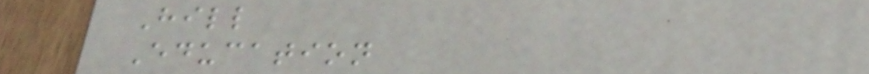Hill
Education
